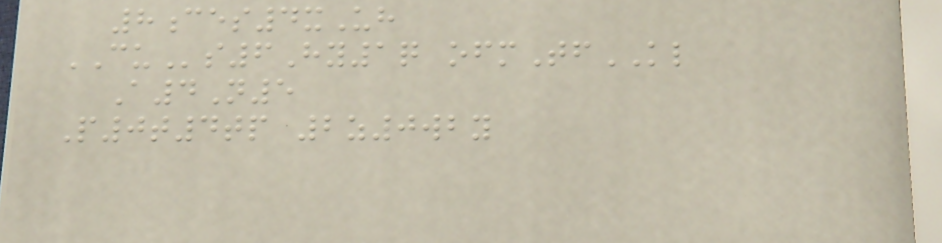8ces4xUh
CUs6Hy1q ofmTfKL
A4N5
P0t4tp 2z0wby
